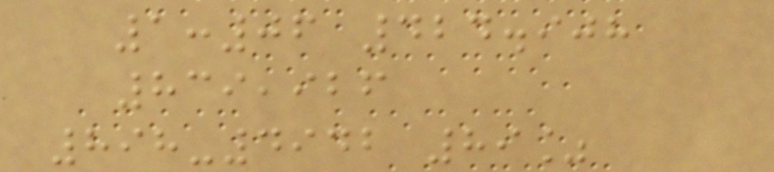1:06 424.908
839,926
898-4942 89%
